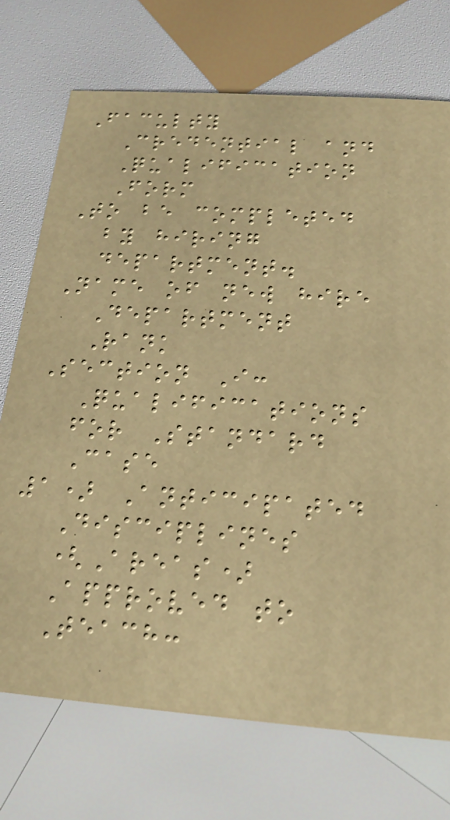Faculty
Credential and
Qualification
Form
To be completed
by hiring
department.
Name of new hire
Department
Rank
Section I:
Qualifications
for Standard
Case
1) Anticipated
Disciplines
(Areas)
Approved to
Teach:
